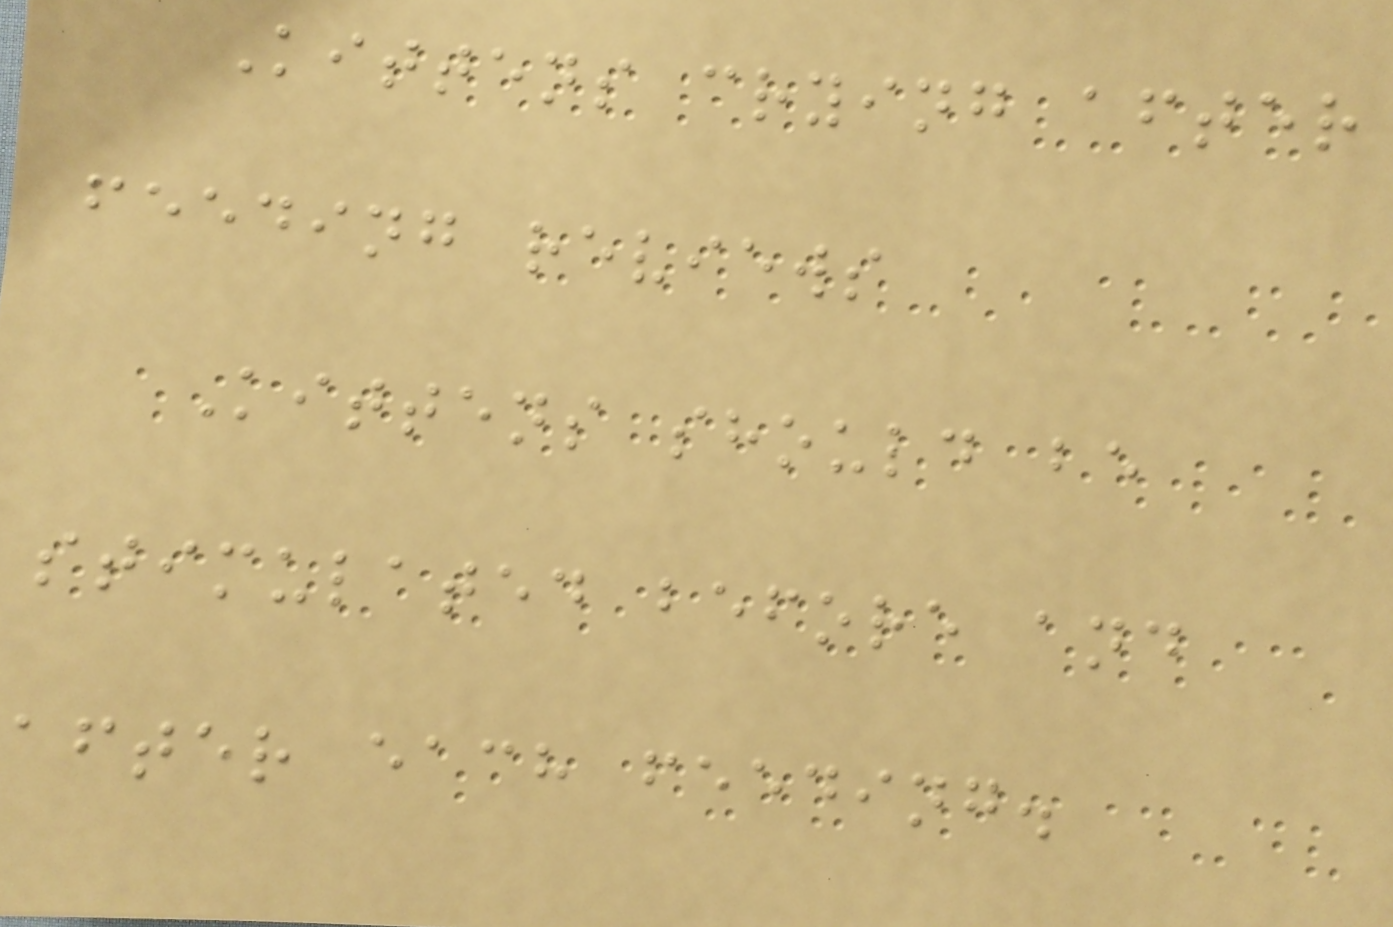Kittens crying after
feeding reviews
Kittens should be
stimulated before and
after each feeding.
